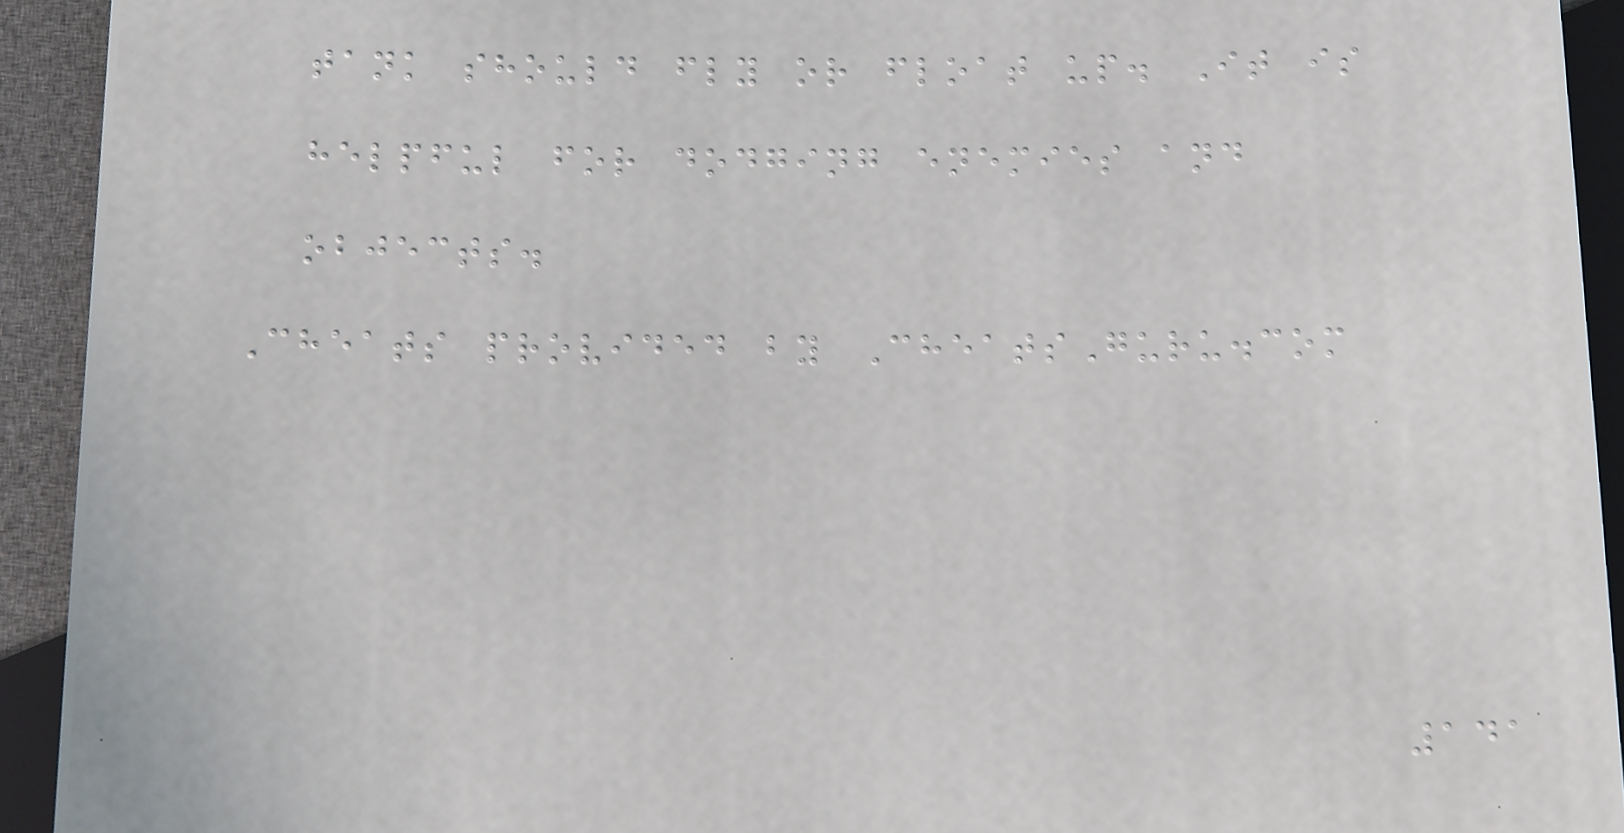tank should fly or float up. It is
helpful for dodging enemies and
objects.
Cheats provided by CheatsGuru.com
141
